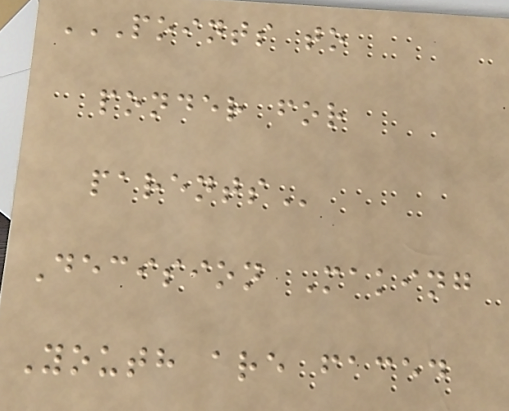POINTS TO
PONDER FOR
PARENTS
Decision Making
Youth are faced
